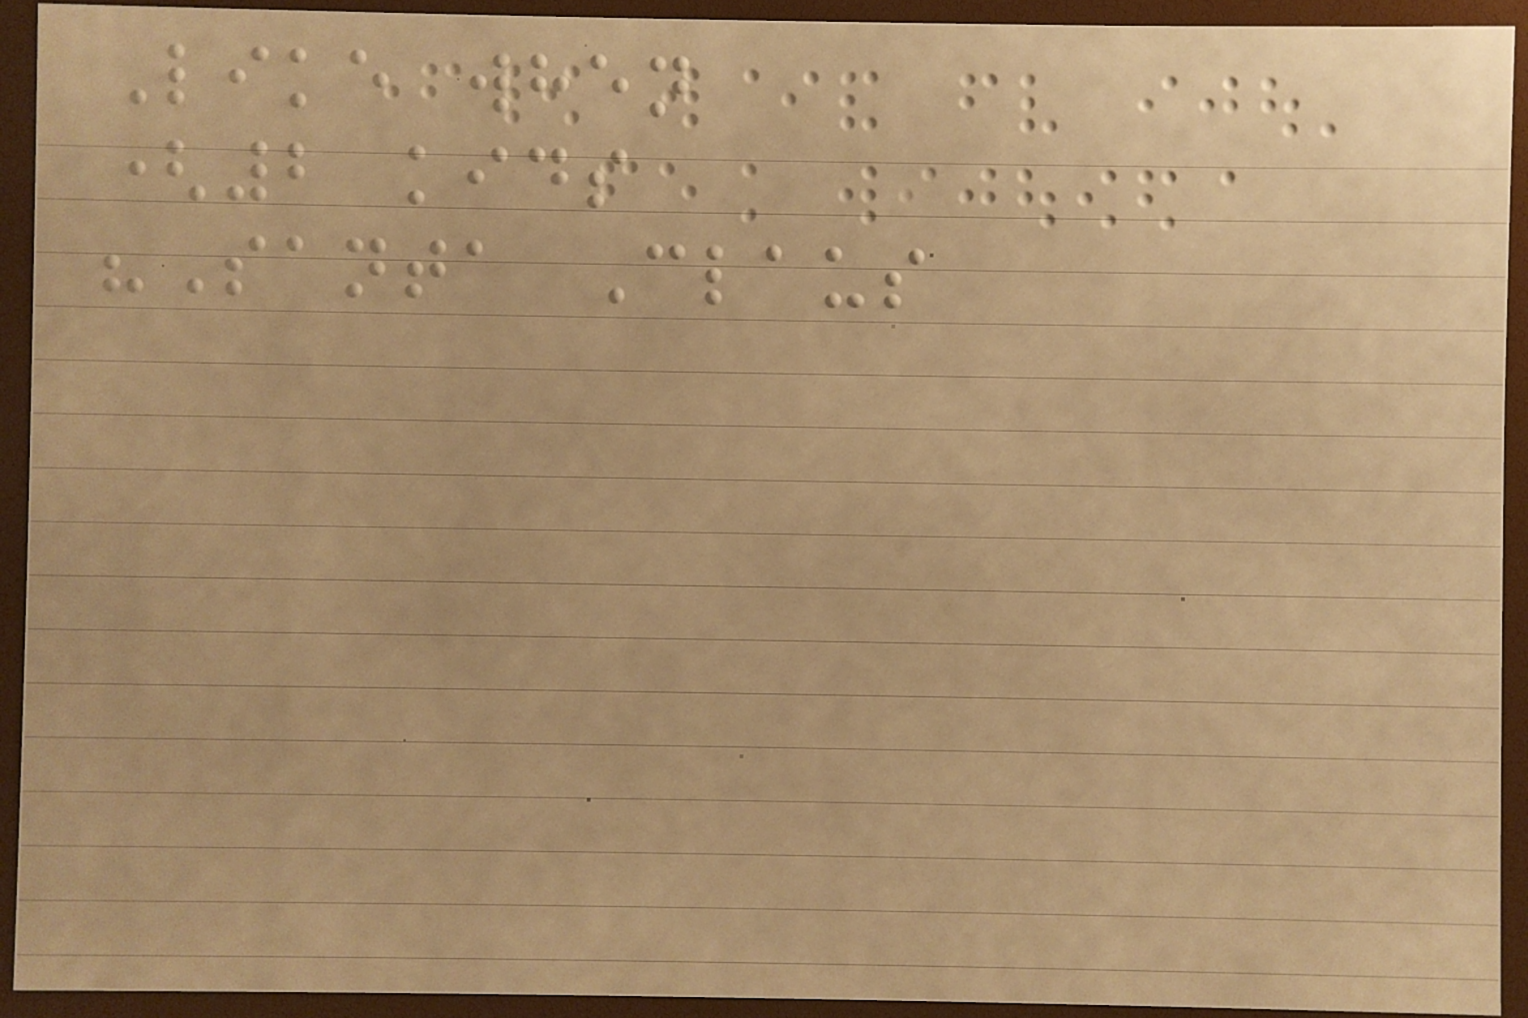Like when
(2 kids
"Santa Claus
